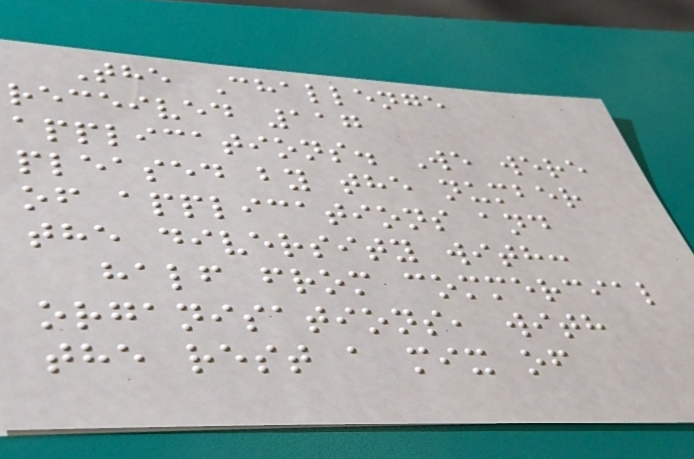The Challenge
received 117
applications. We were
pleased by the number
of applications and
the diversity with:
half from commercial
organisations, with
the rest a mix of
